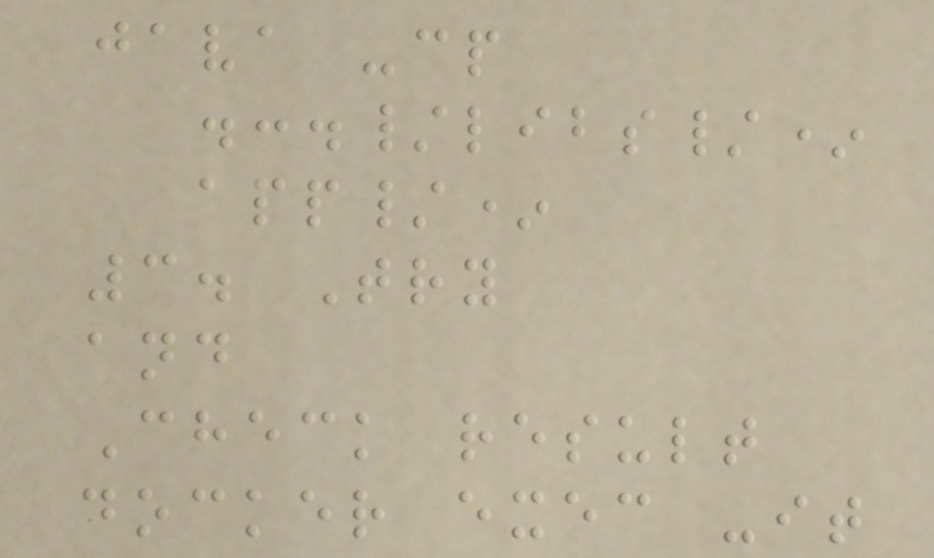java -cp
.:./libs/*
app/*
3. Try
and
Check result
docker exec -it
